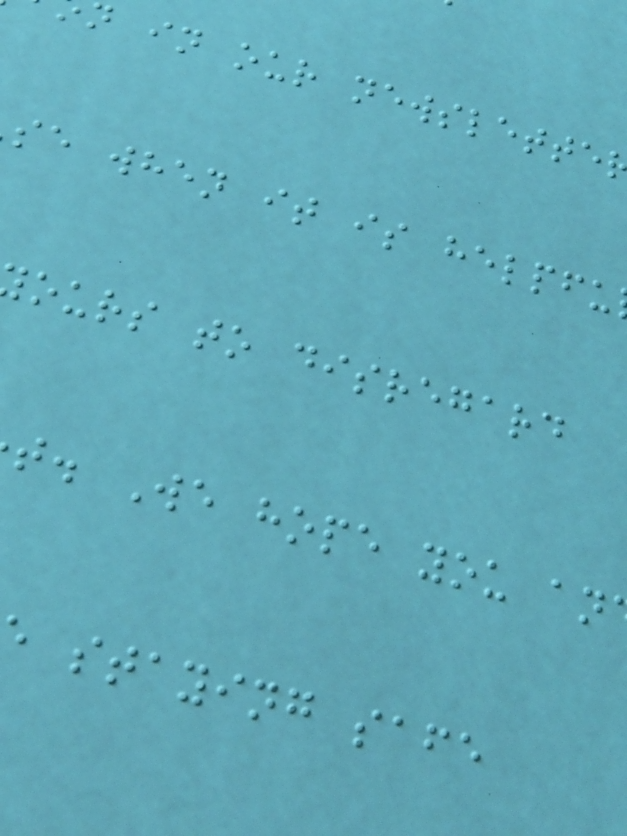n in our newslette
se when it is helpfu
ours to disregard
t. We hope you an
staying safe
